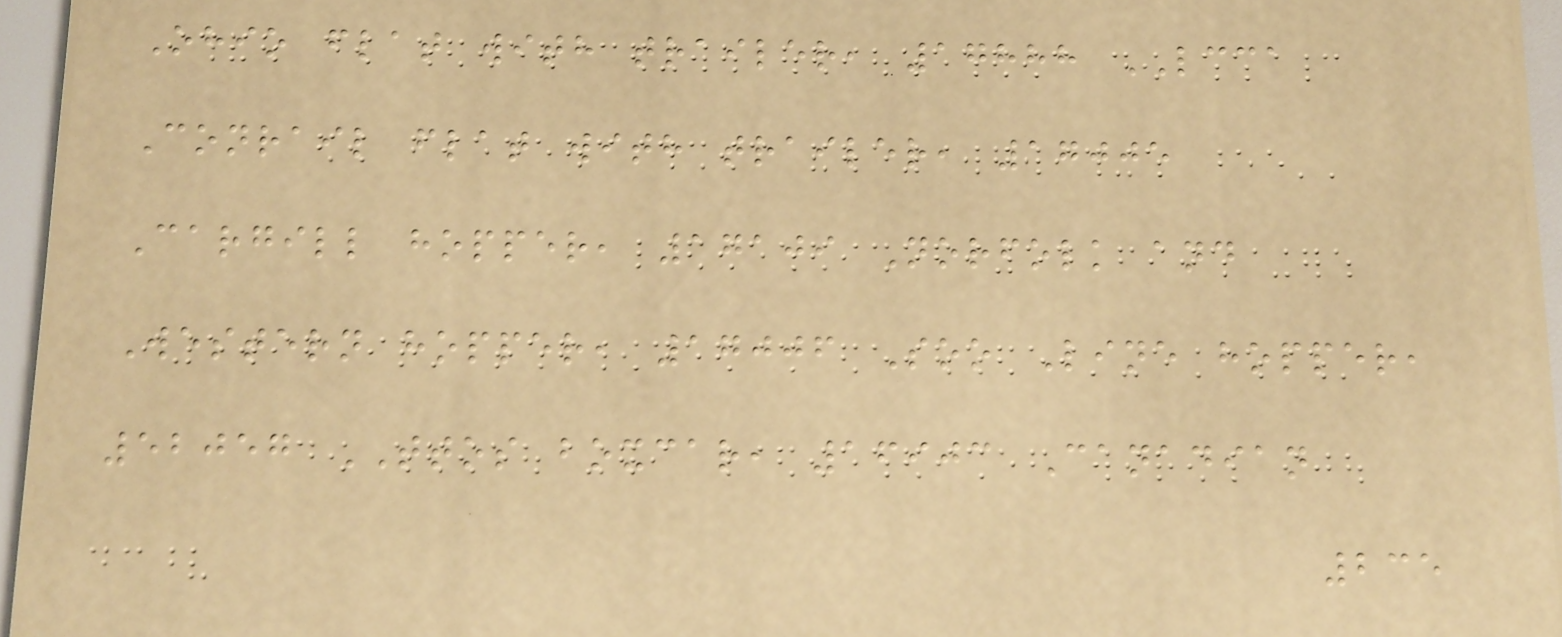Ohio flat with trailer, 17888 LCCA
Conrail flat with trailer, 17005
Cargill hopper, 17109 Norfolk and
Western hopper, 17006 Soo Line hopper,
52057 TTOS boxcar, 16903 Canadian
235
